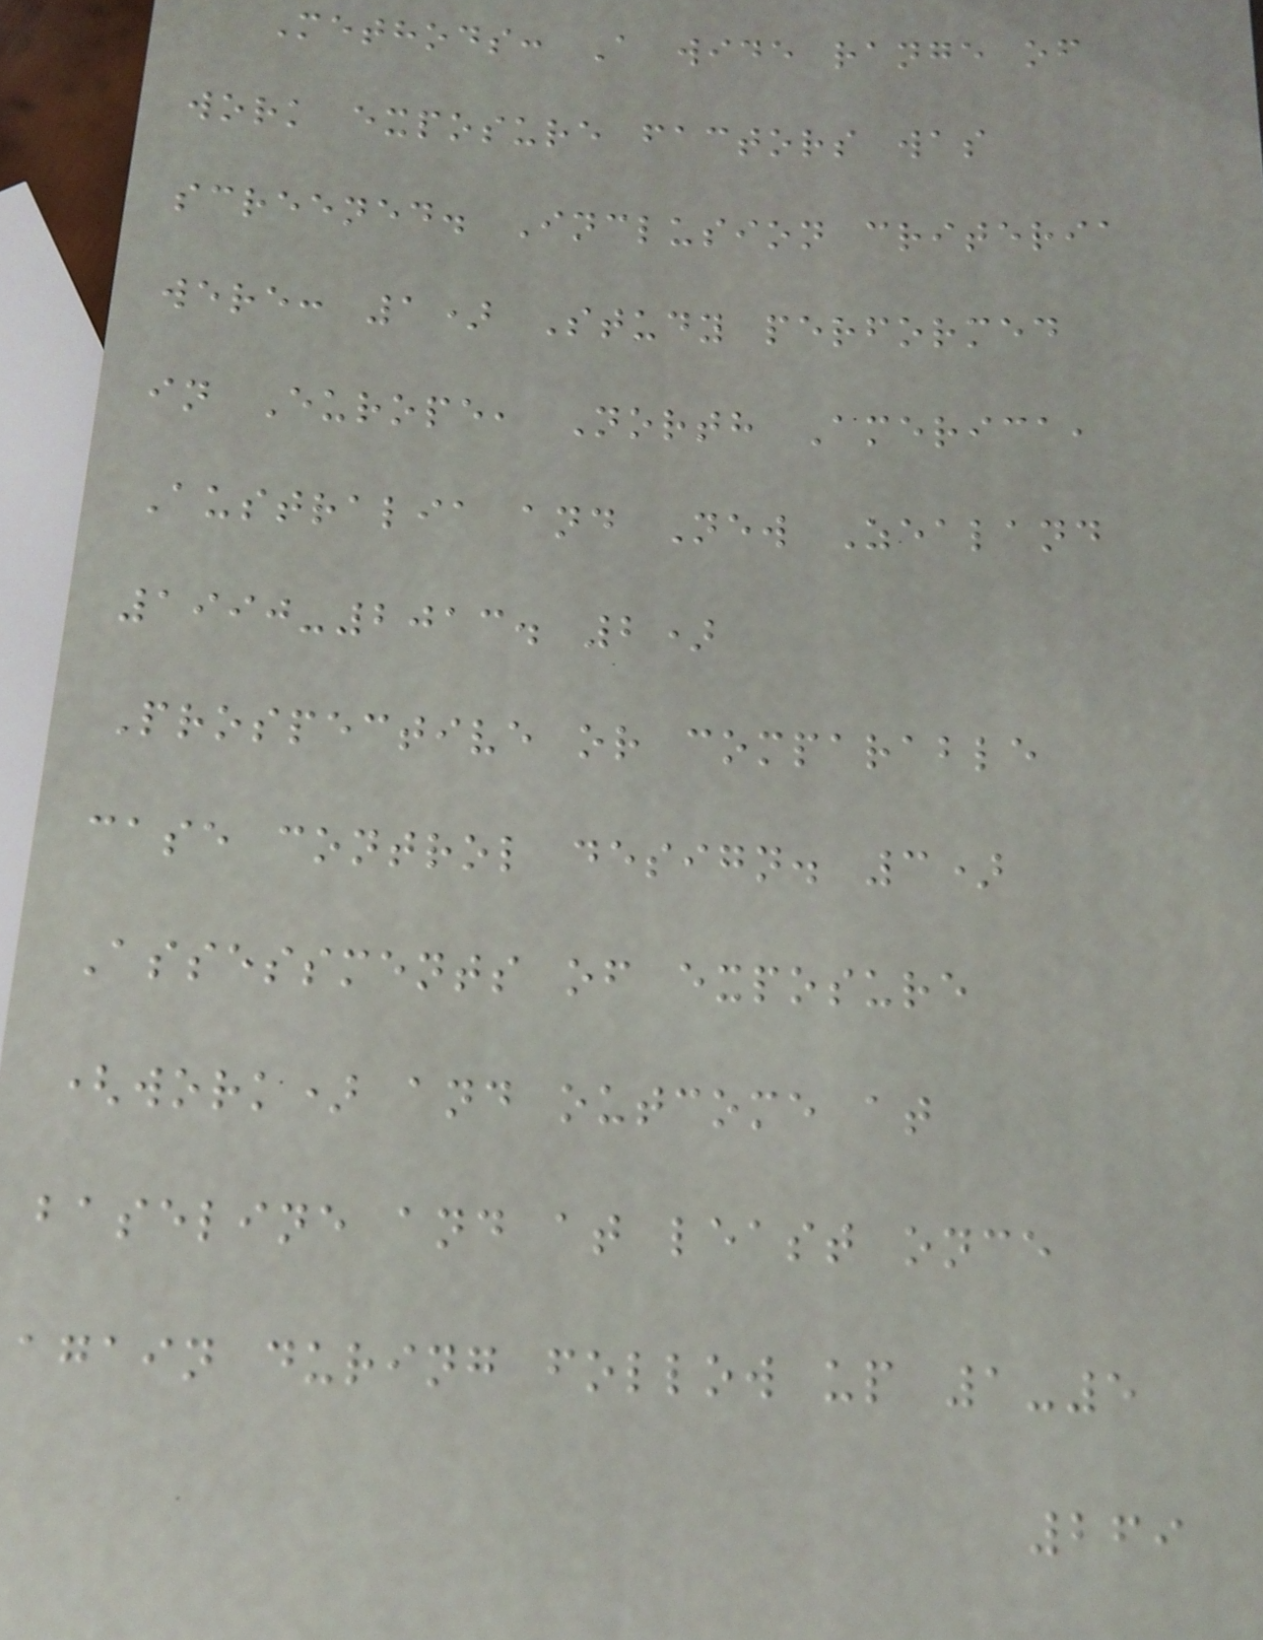Methods: A wide range of
work exposure factors was
screened. Inclusion criteria
were: 1) Study performed
in Europe, North America,
Australia and New Zealand
1990-2013. 2)
Prospective or comparable
case control design. 3)
Assessments of exposure
(work) and outcome at
baseline and at least once
again during follow up 1-5
269
